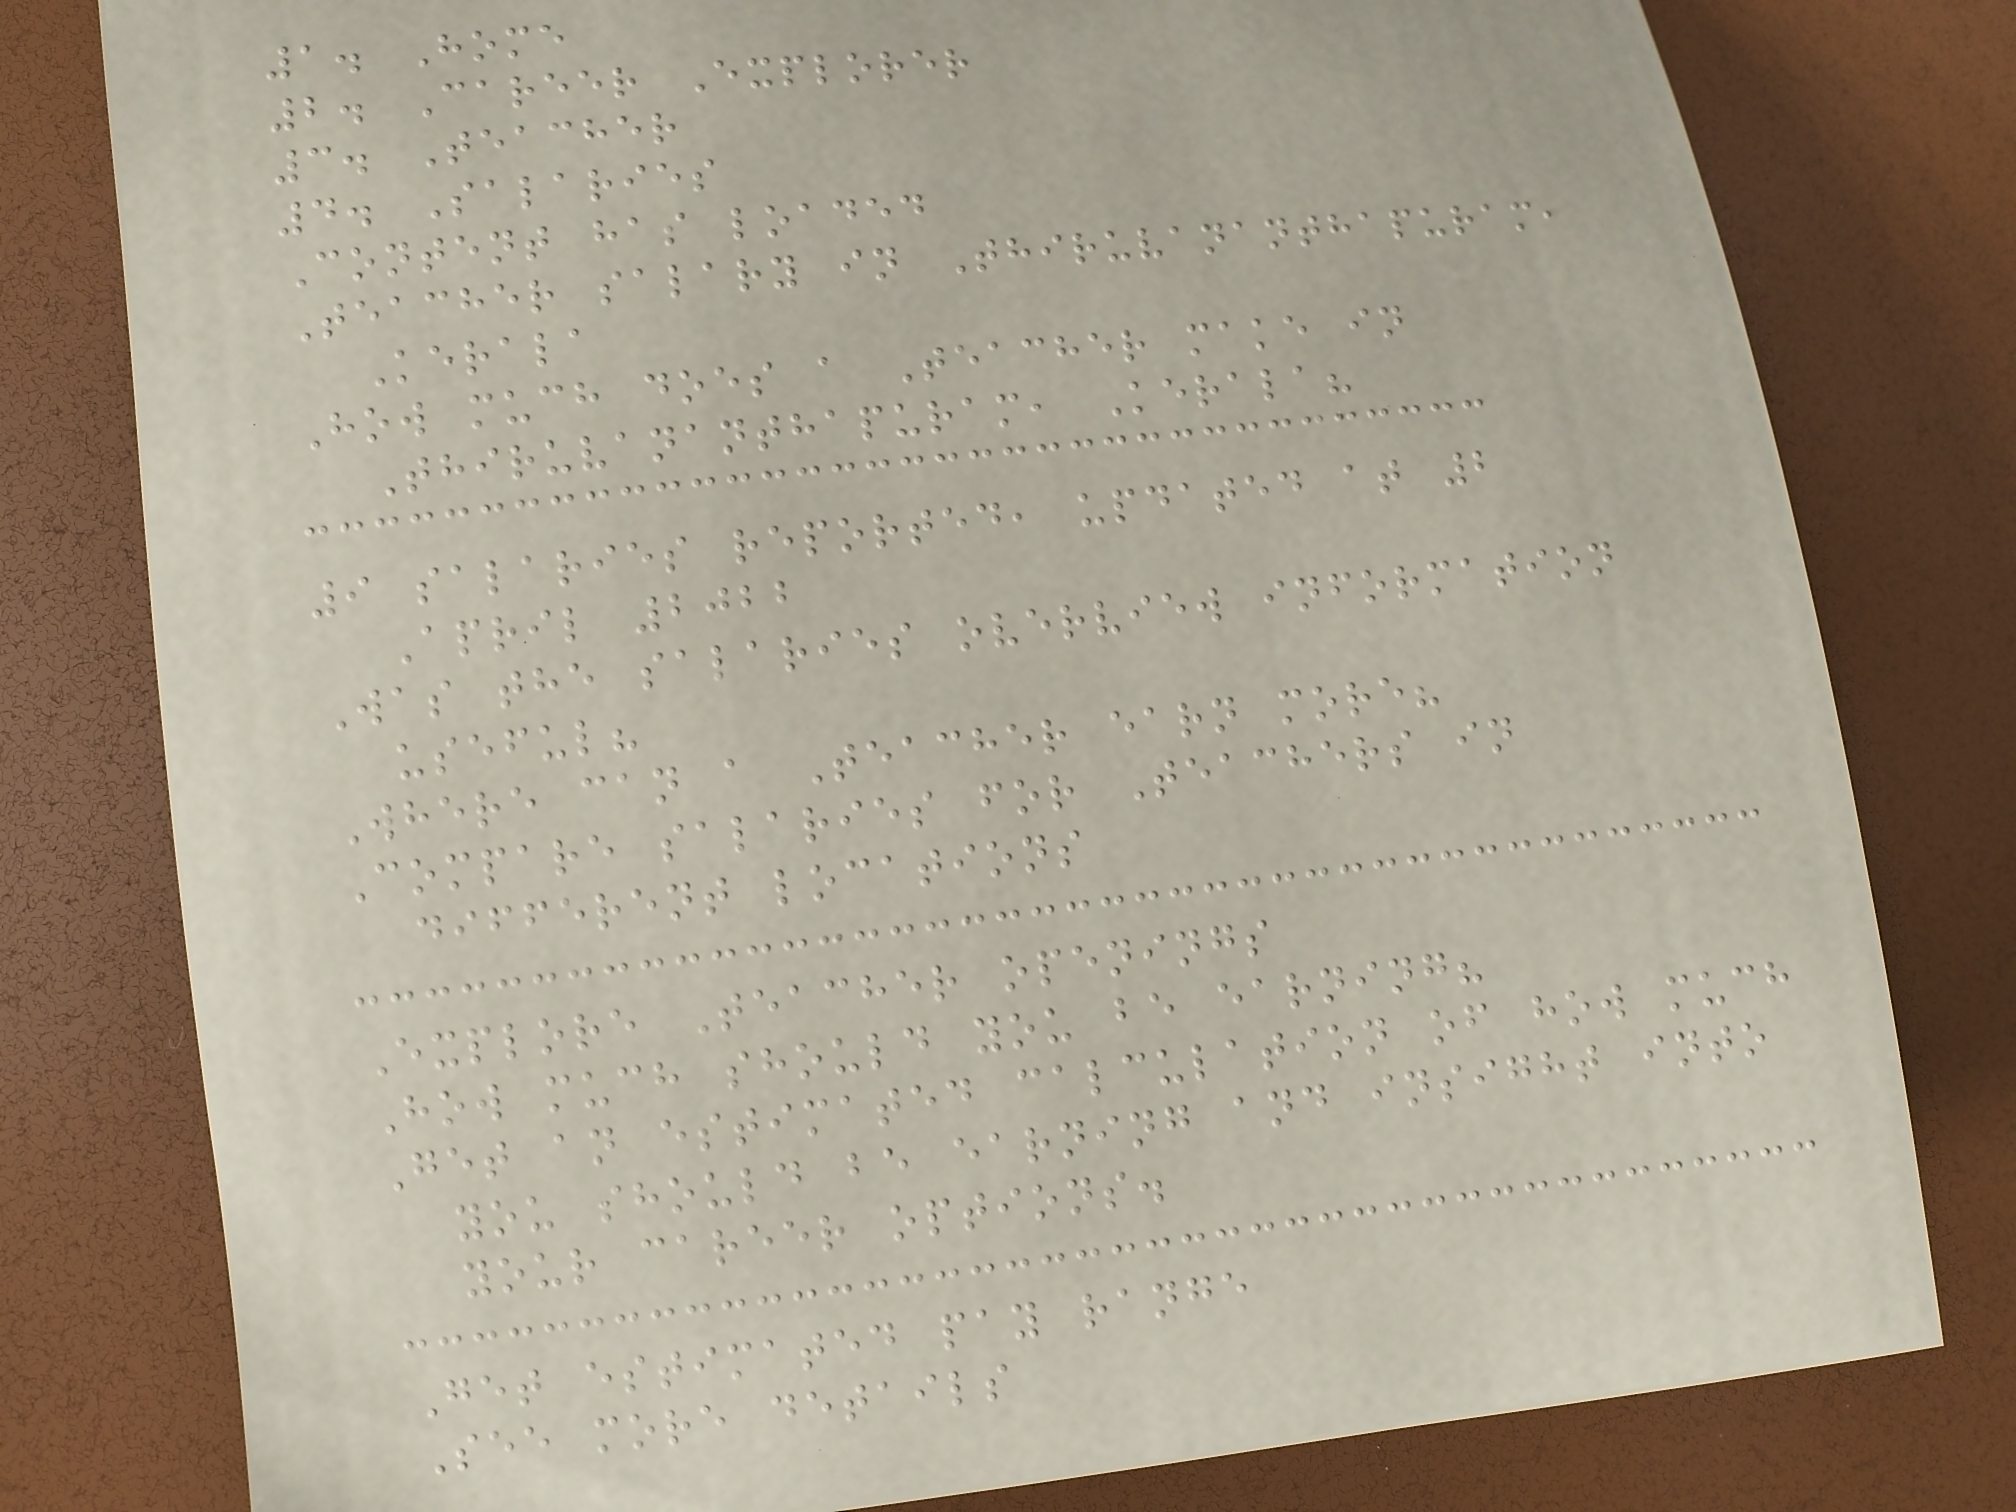1. Home
2. Career Explorer
3. Teacher
4. Salaries
Content has loaded
Teacher salary in Thiruvananthapuram,
Kerala
How much does a Teacher make in
Thiruvananthapuram, Kerala?
9 salaries reported, updated at 2
April 2022
Was the salaries overview information
useful?
Where can a Teacher earn more?
Compare salaries for Teachers in
different locations
Explore Teacher openings
How much should you be earning?
Get an estimated calculation of how much
you should be earning and insight into
your career options.
Get estimated pay range
See more details
